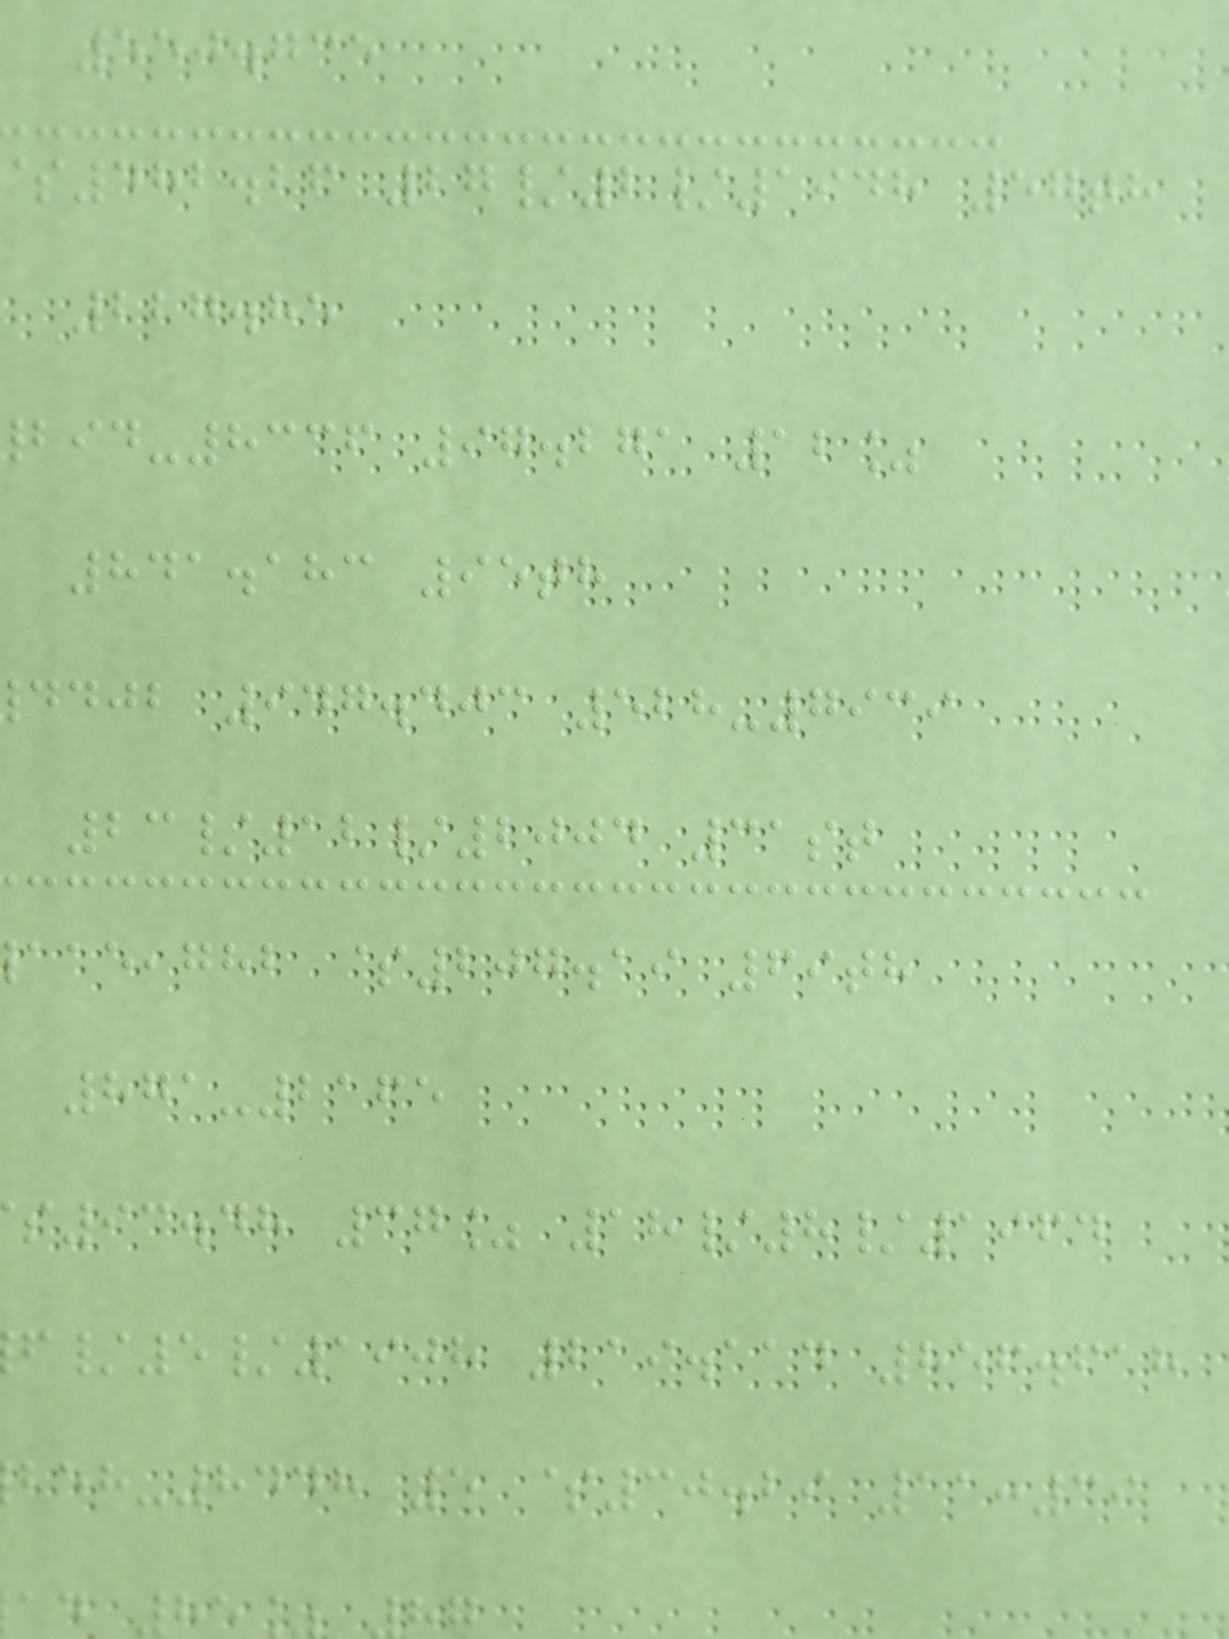550.735
482.26 27/2/1948 57th
227.85
-8336 97.271 12%
841.183 95th
ddjb 947.403 528-7939
23/12/2004 31st
,ghb $207.19 69th
871-2165
93.48 37% 18/8/1964
/5/1908 219.114 856.618
-8448 5 $30.29 11:39
ad 85
